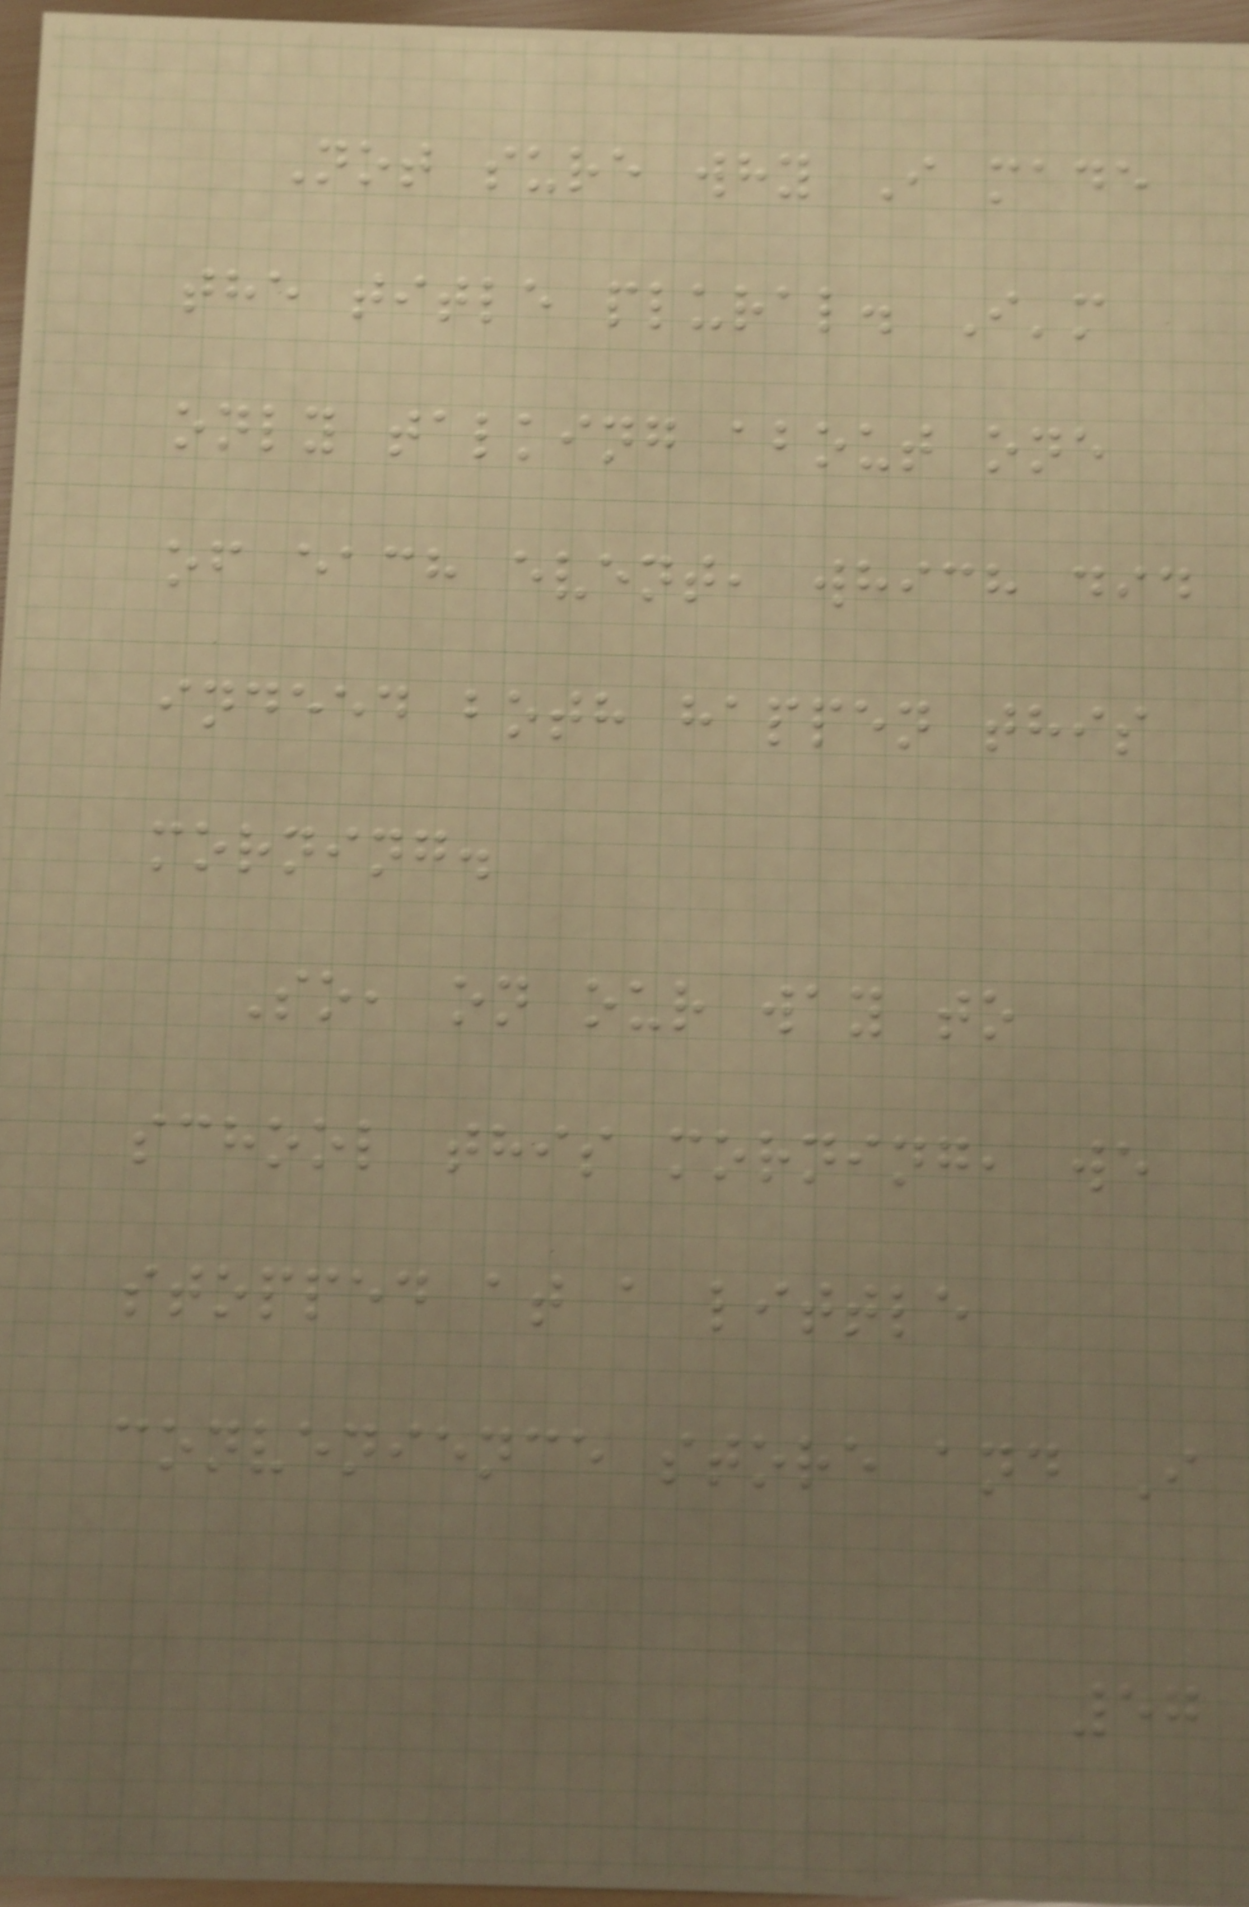Not sure why I made
the title plural. I'm
only talking about one
of each event, which did
indeed both happen this
morning.
So, on our way to
school this morning, we
stopped at a little
convenience store and I
57
